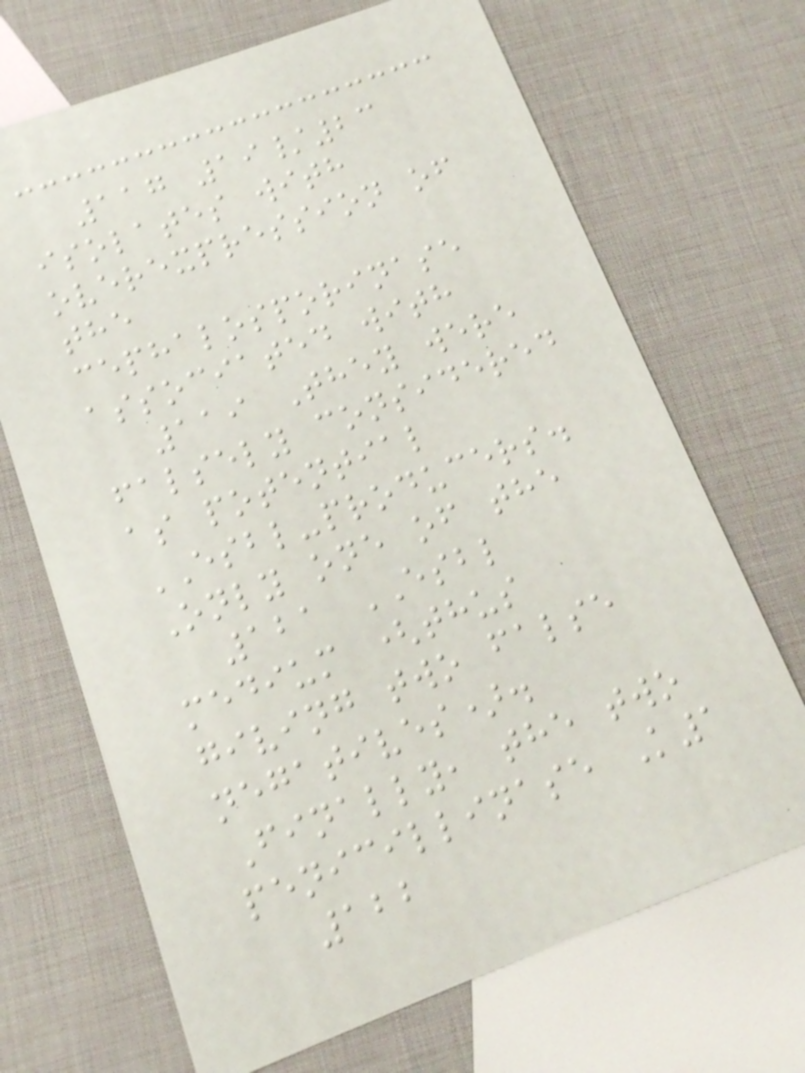117 19/23
isolates with
overexpression of
the
cephalosporinase
associated with
119 They were
falsely considered
as potential
ESBL-producers.
Only one of the
121 ESBL
medium (thus
giving two false
negatives).
Finally, the two
penicillinase K1
122
